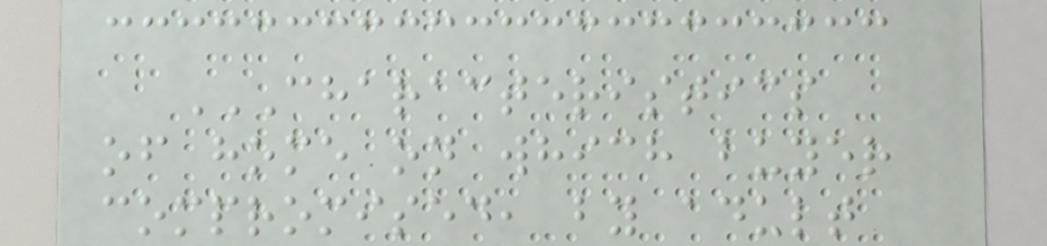CHARACTERISTICS
OF HOME ON WHICH BUYER
COMPROMISED, BY ADULT
